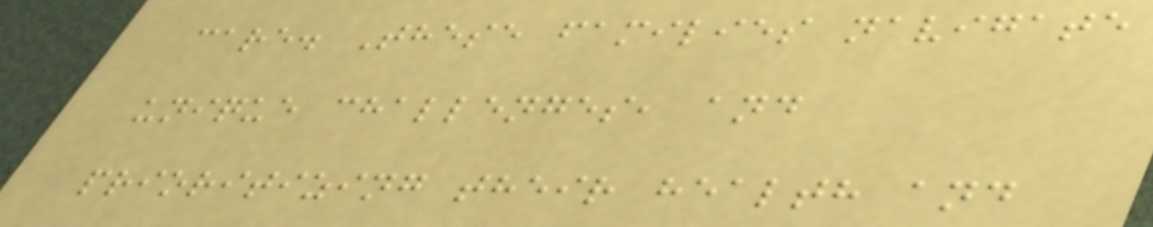care. These families navigate
unique challenges, and
prioritizing their health and
